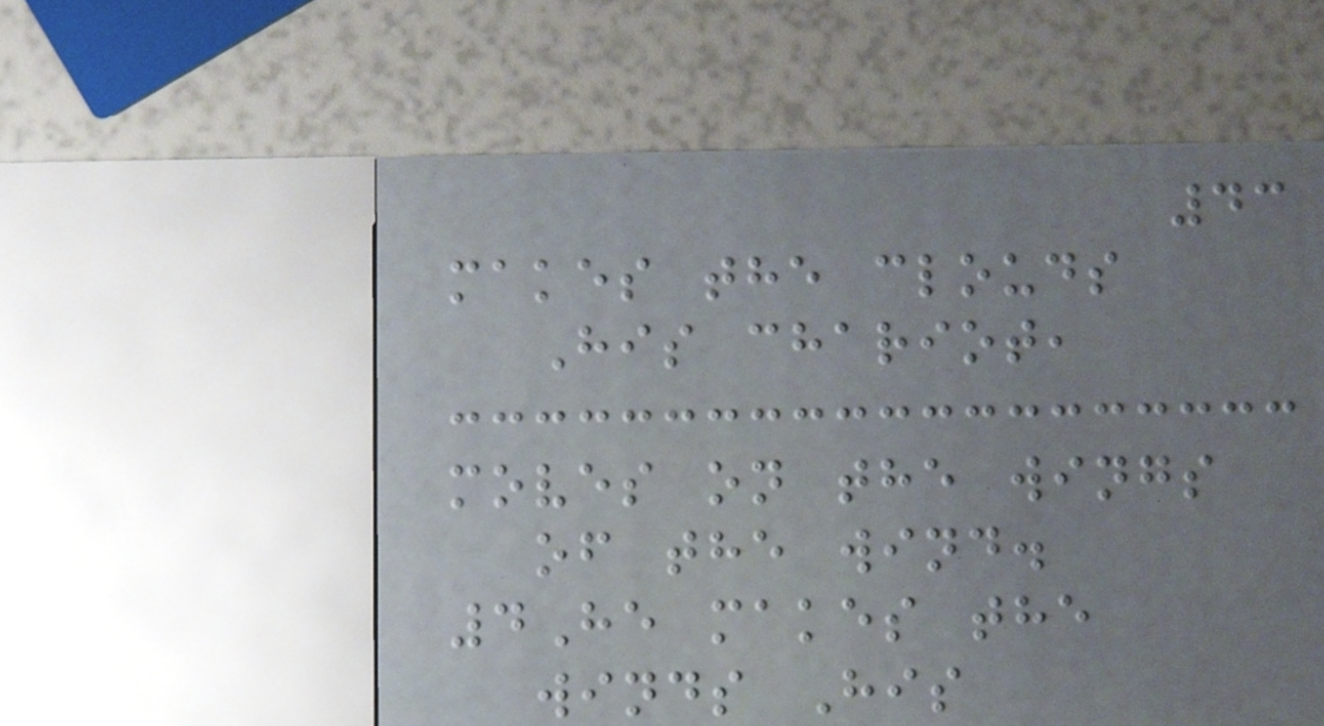43
makes the clouds
His chariot,
moves on the wings
of the wind.
4He makes the
winds His
